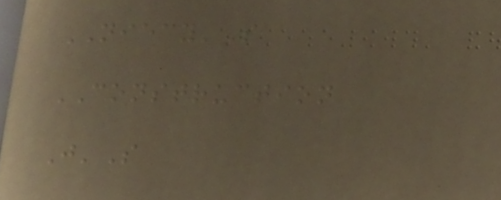NIECY'S
CONSTRUCTION
J'S
